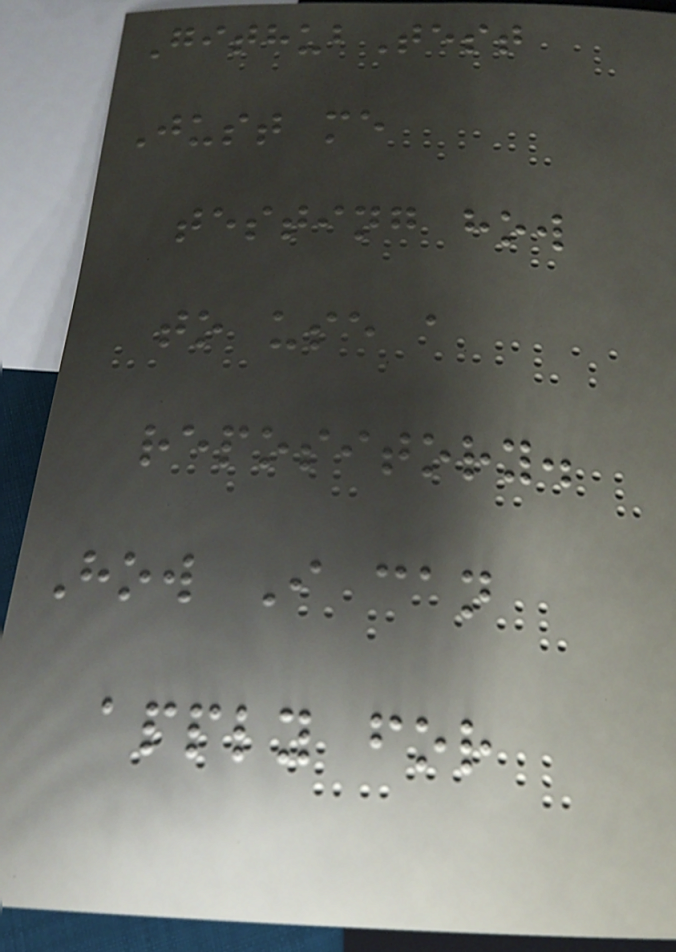GithubTest
Just me
testing how
to use a
repository.
How I can
apply for
